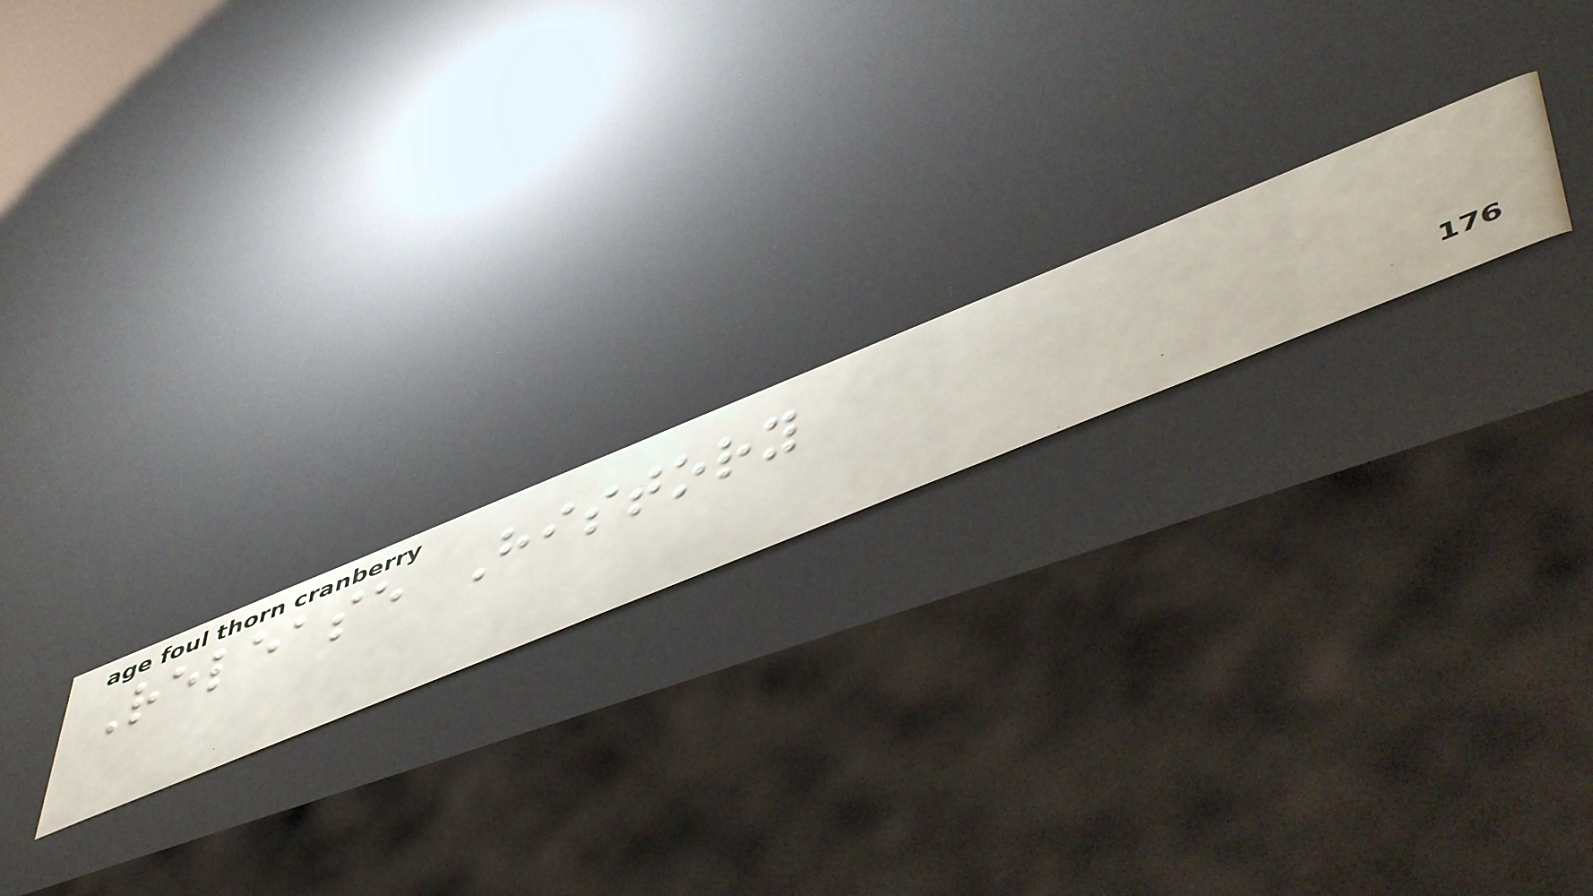Release History
